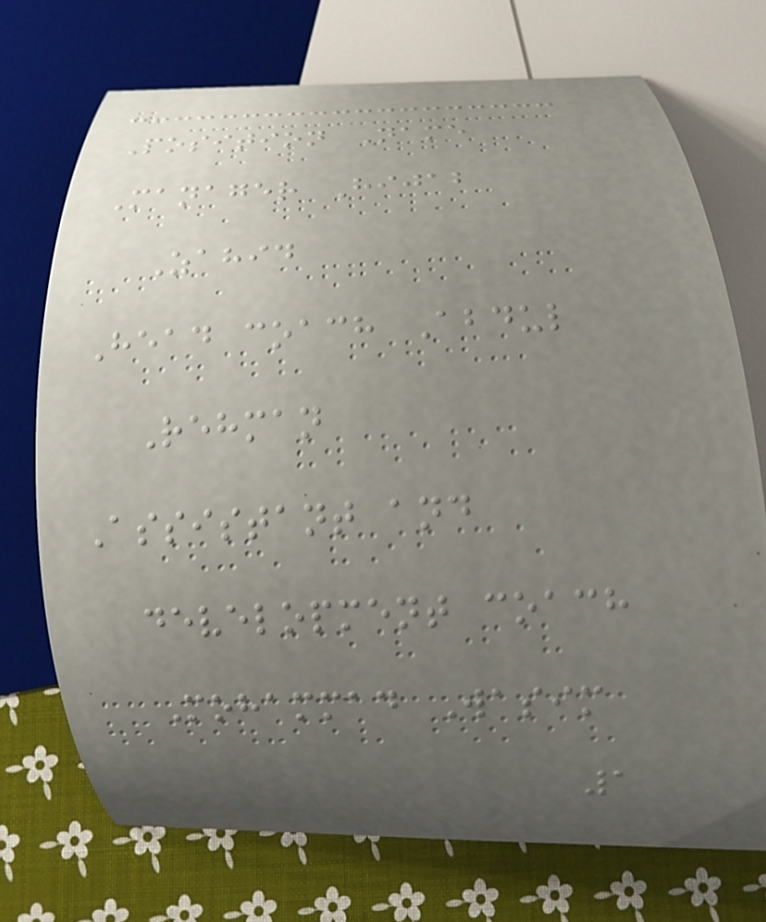Position Name
Manager Hijab
Zahid
Head coach Abdul
Rehman
Assistant and
development coach
Mohammad Wasim
1
